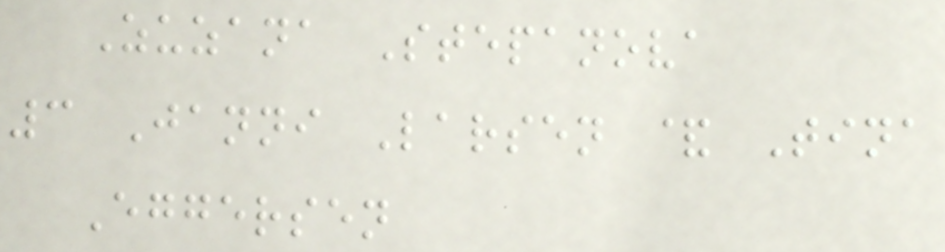Zuzana Stepanova
3 Janni Larsen & Tina
Eggersen
